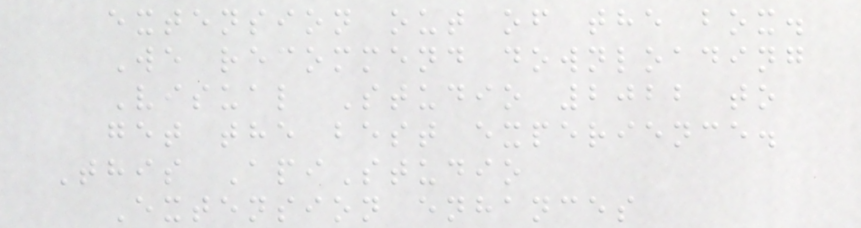extension out of the box.
We recommend downloading
Visual Studio 2022 to
get the best experience.
This ApiStudio
Extension enhances
